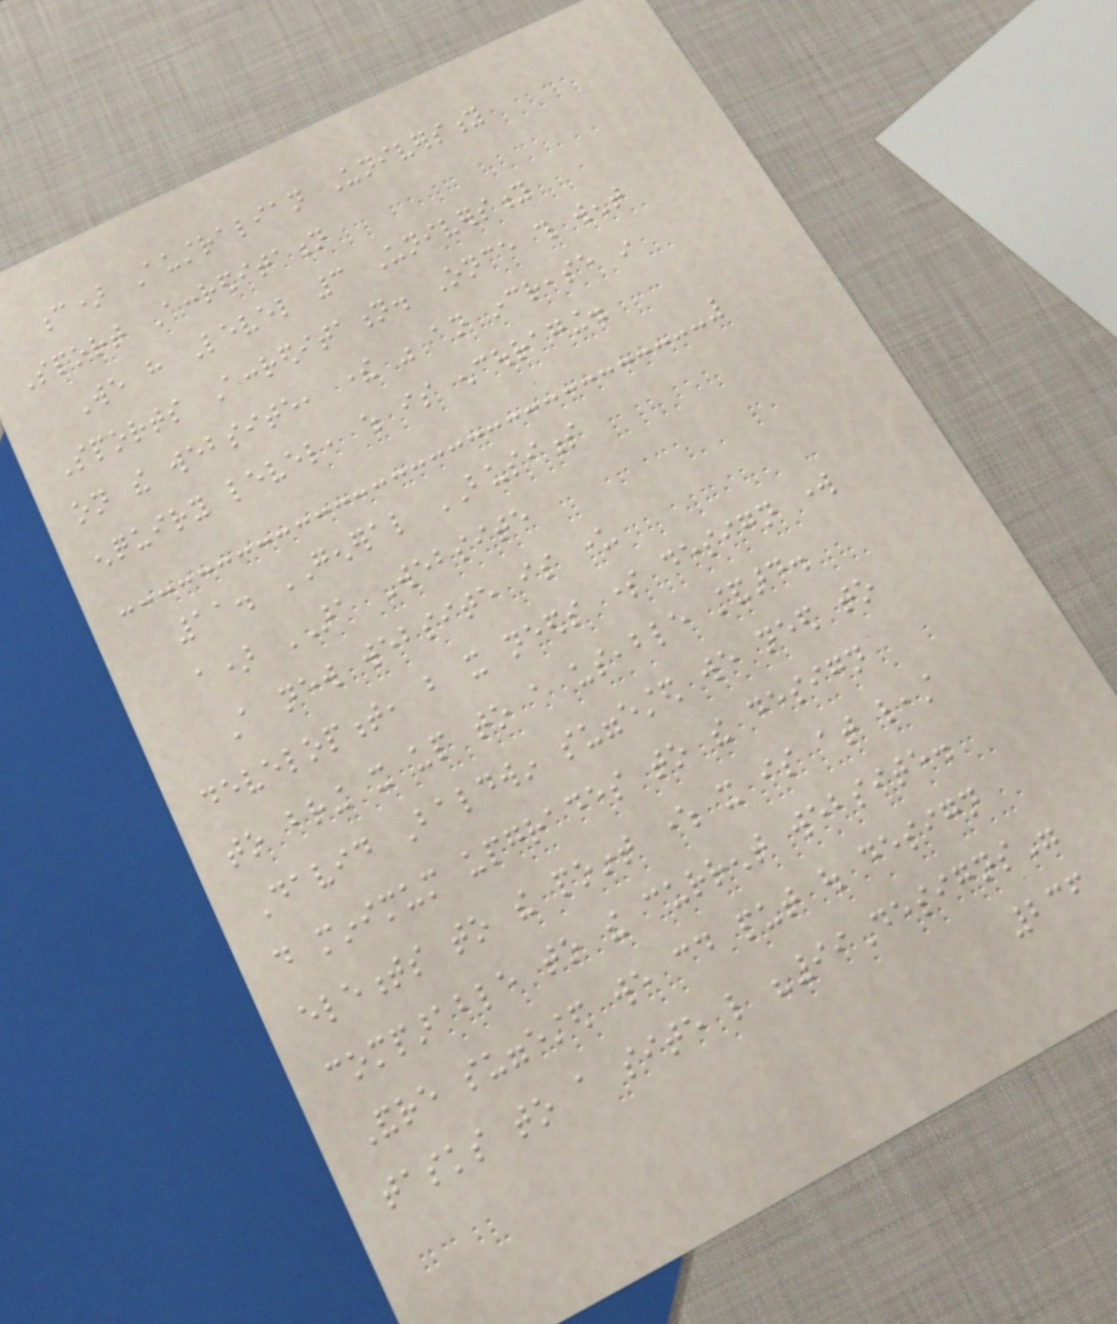c) Australian University
Sport Accreditation
We have Level 3 University
Sports Accreditation. Once this went
on the website, there was an increase in
enquiry level, which is encouraging.
11. GENERAL BUSINESS
a) ARA Website
A new website is under
development, but it needs some design work
to bring it up to a useable standard.
David Baldwin suggested we need to
do minimum upgrades to the design
elements to the point where it is at least
comparable to the current website.
Andre suggested we could put out design
tasks to a site like "99Designs"
236
